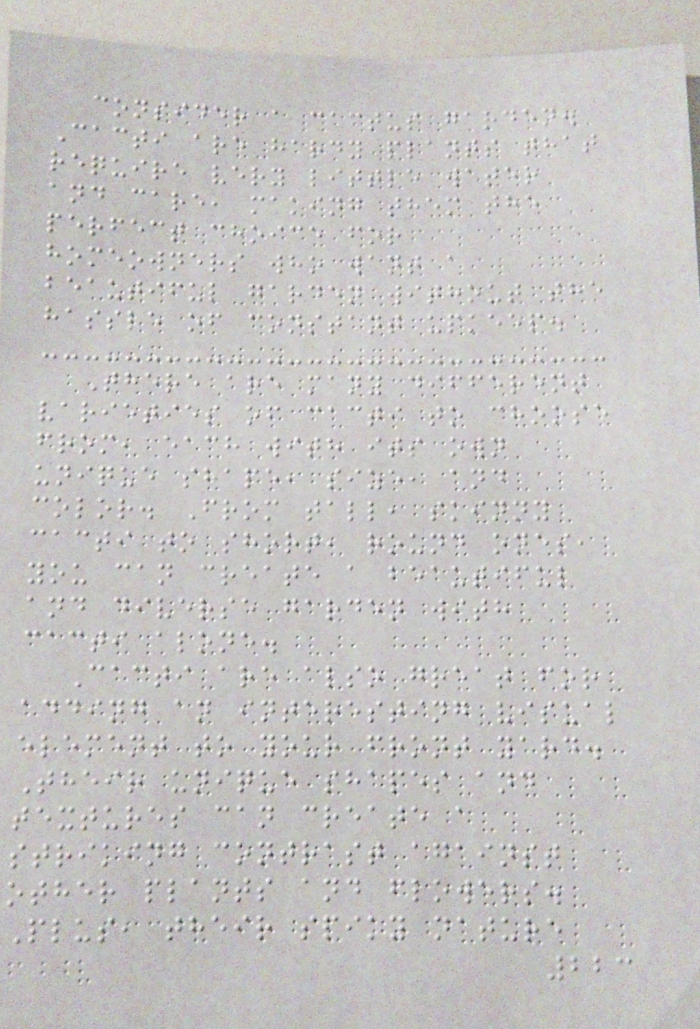consider a cactus garden.
Cacti are hardy plants that
require very little water
and care, making them the
perfect choice for
homeowners who want a
beautiful garden without the
hassle of constant upkeep.
There are many different
varieties of cacti to choose
from, each with its own
unique shape, size, and
color. From tall, skinny
cacti to short, round ones,
you can create a beautiful
and diverse garden with
cacti alone.
Cacti are also great for
adding an interesting visual
element to your front yard.
Their unique shapes and
textures can create a
striking contrast against
other plants and flowers.
Plus, their spiky nature
223
